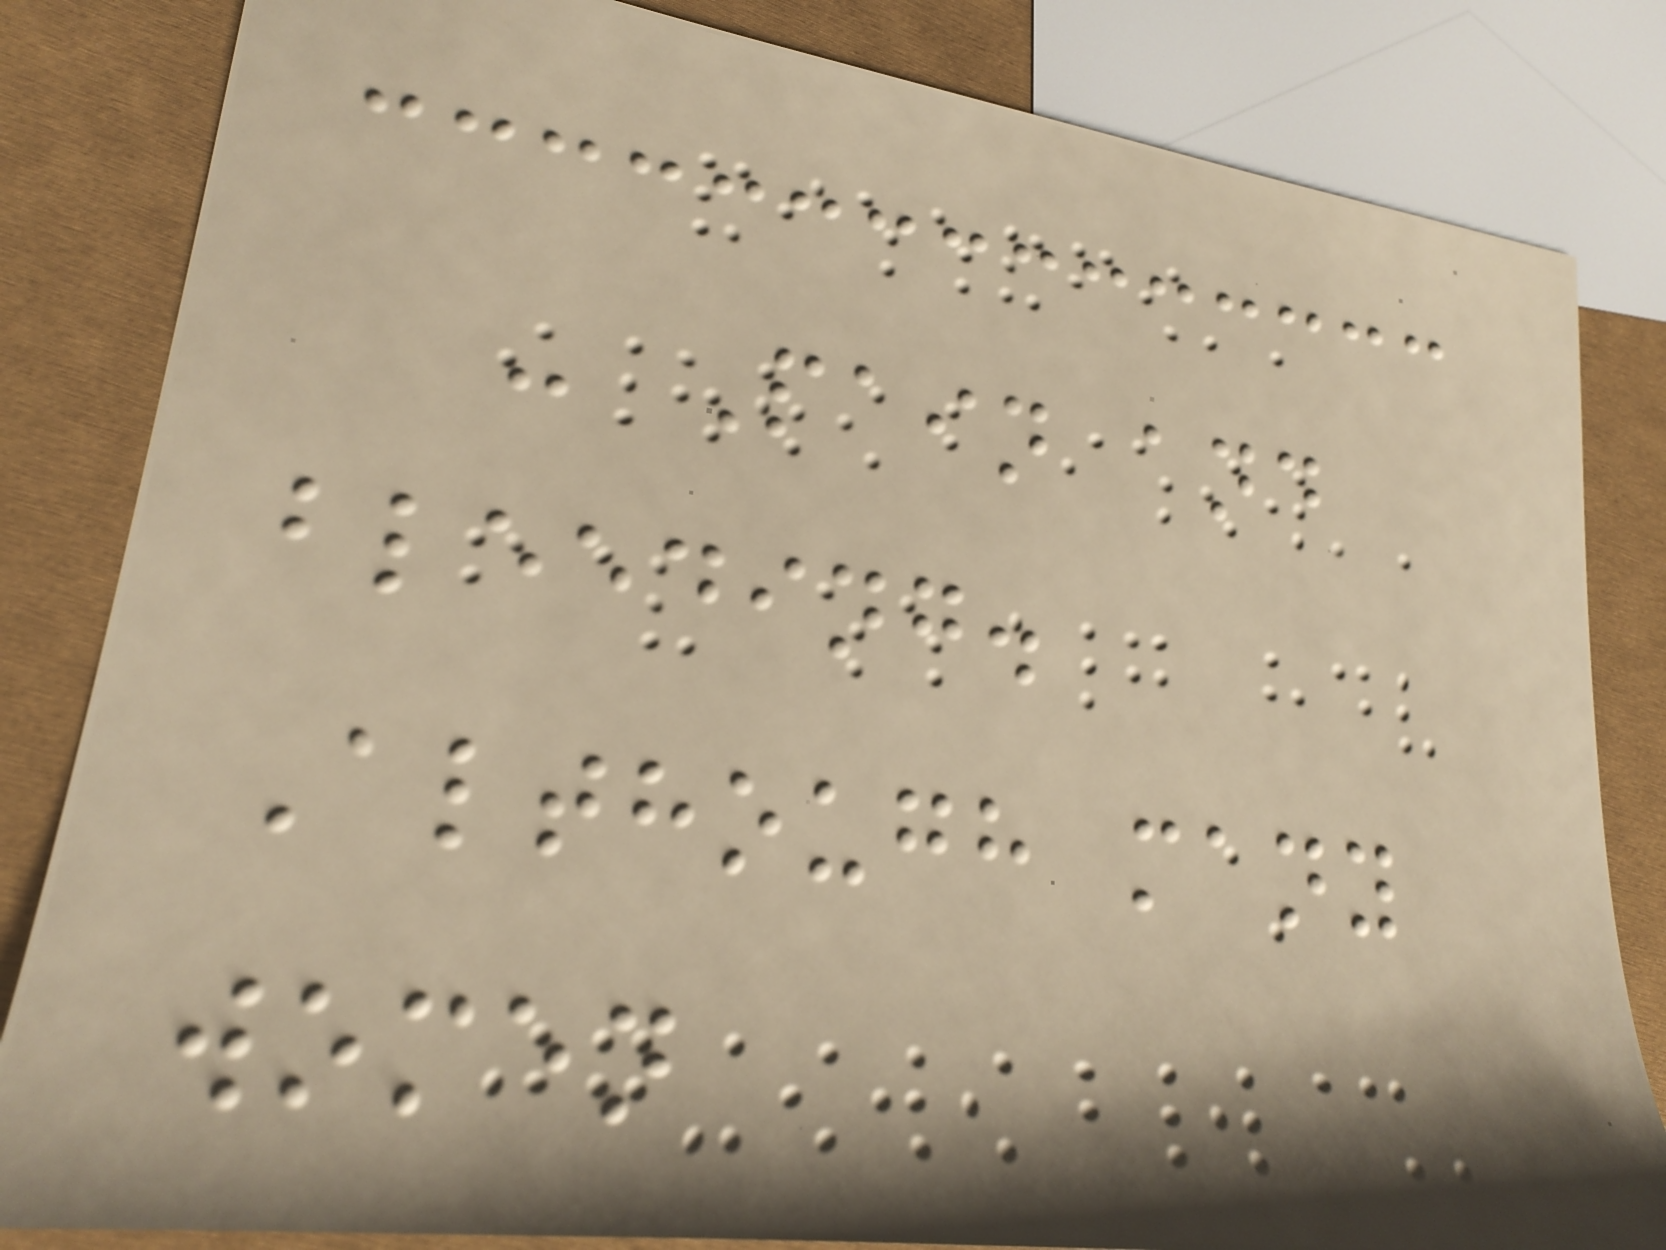- Pain and
bleeding.
Although many
women
